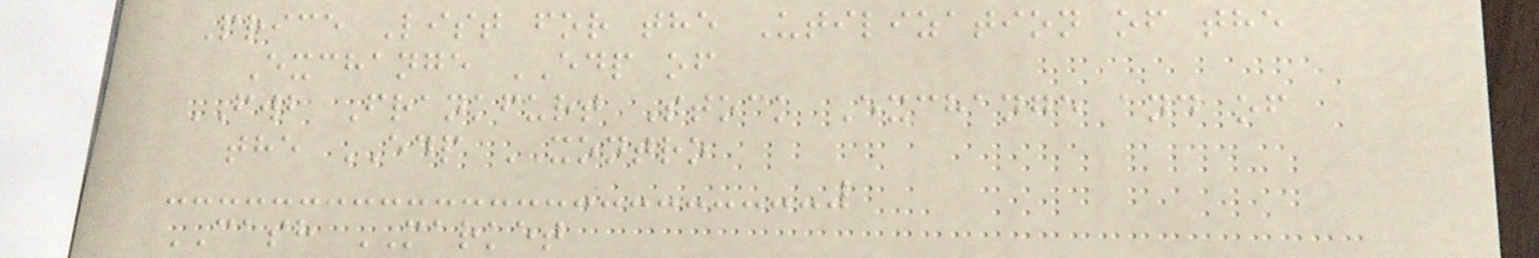Price List for the Utilization of the
Exchange EDP of
FWB Frankfurt Stock Exchange and of
the EDP XONTRO
CASH MARKET
